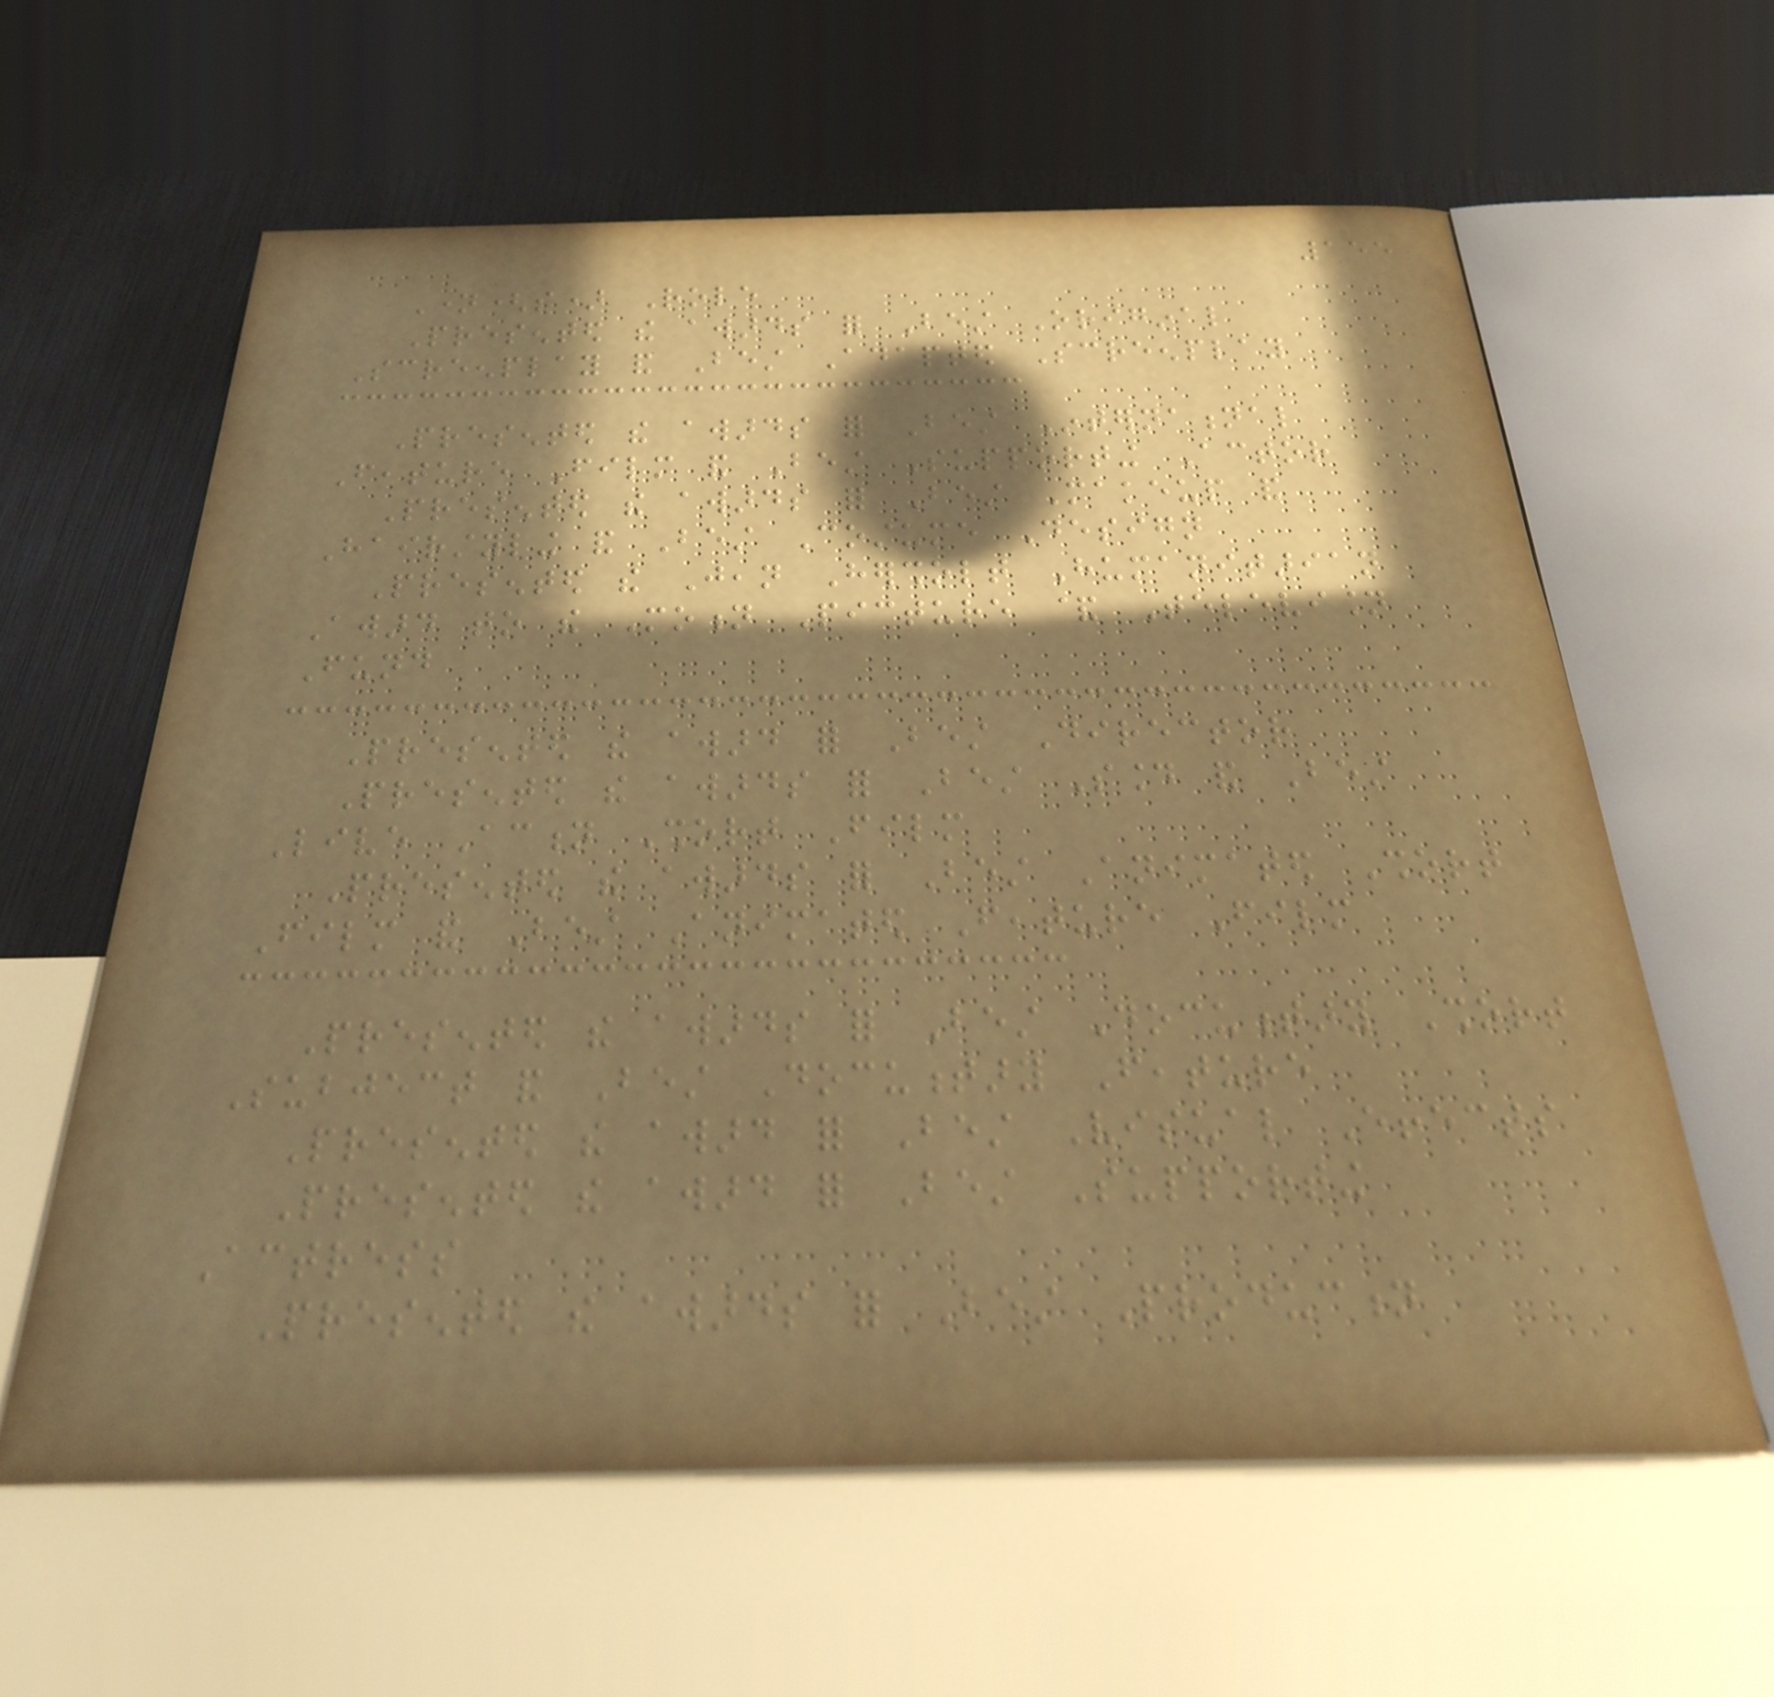155
Name(s) Role
Presented the awards for Best Original
Screenplay and Best Adapted Screenplay
Presented the awards for Best International
Feature Film and Best Supporting Actor
Presented the awards for Best Makeup and
Hairstyling and Best Costume Design
Presented the Jean Hersholt Humanitarian
Award to the Motion Picture & Television
Fund
Presented the award for Best Director
Presented the awards for Best Sound and Best
Live Action Short Film
Presented the awards for Best Animated Short
Film and Best Animated Feature Film
Presented the awards for Best Documentary Short
Subject and Best Documentary Feature
Presented the award for Best Visual Effects
Presented the award for Best Supporting
Actress
Presented the awards for Best Production
